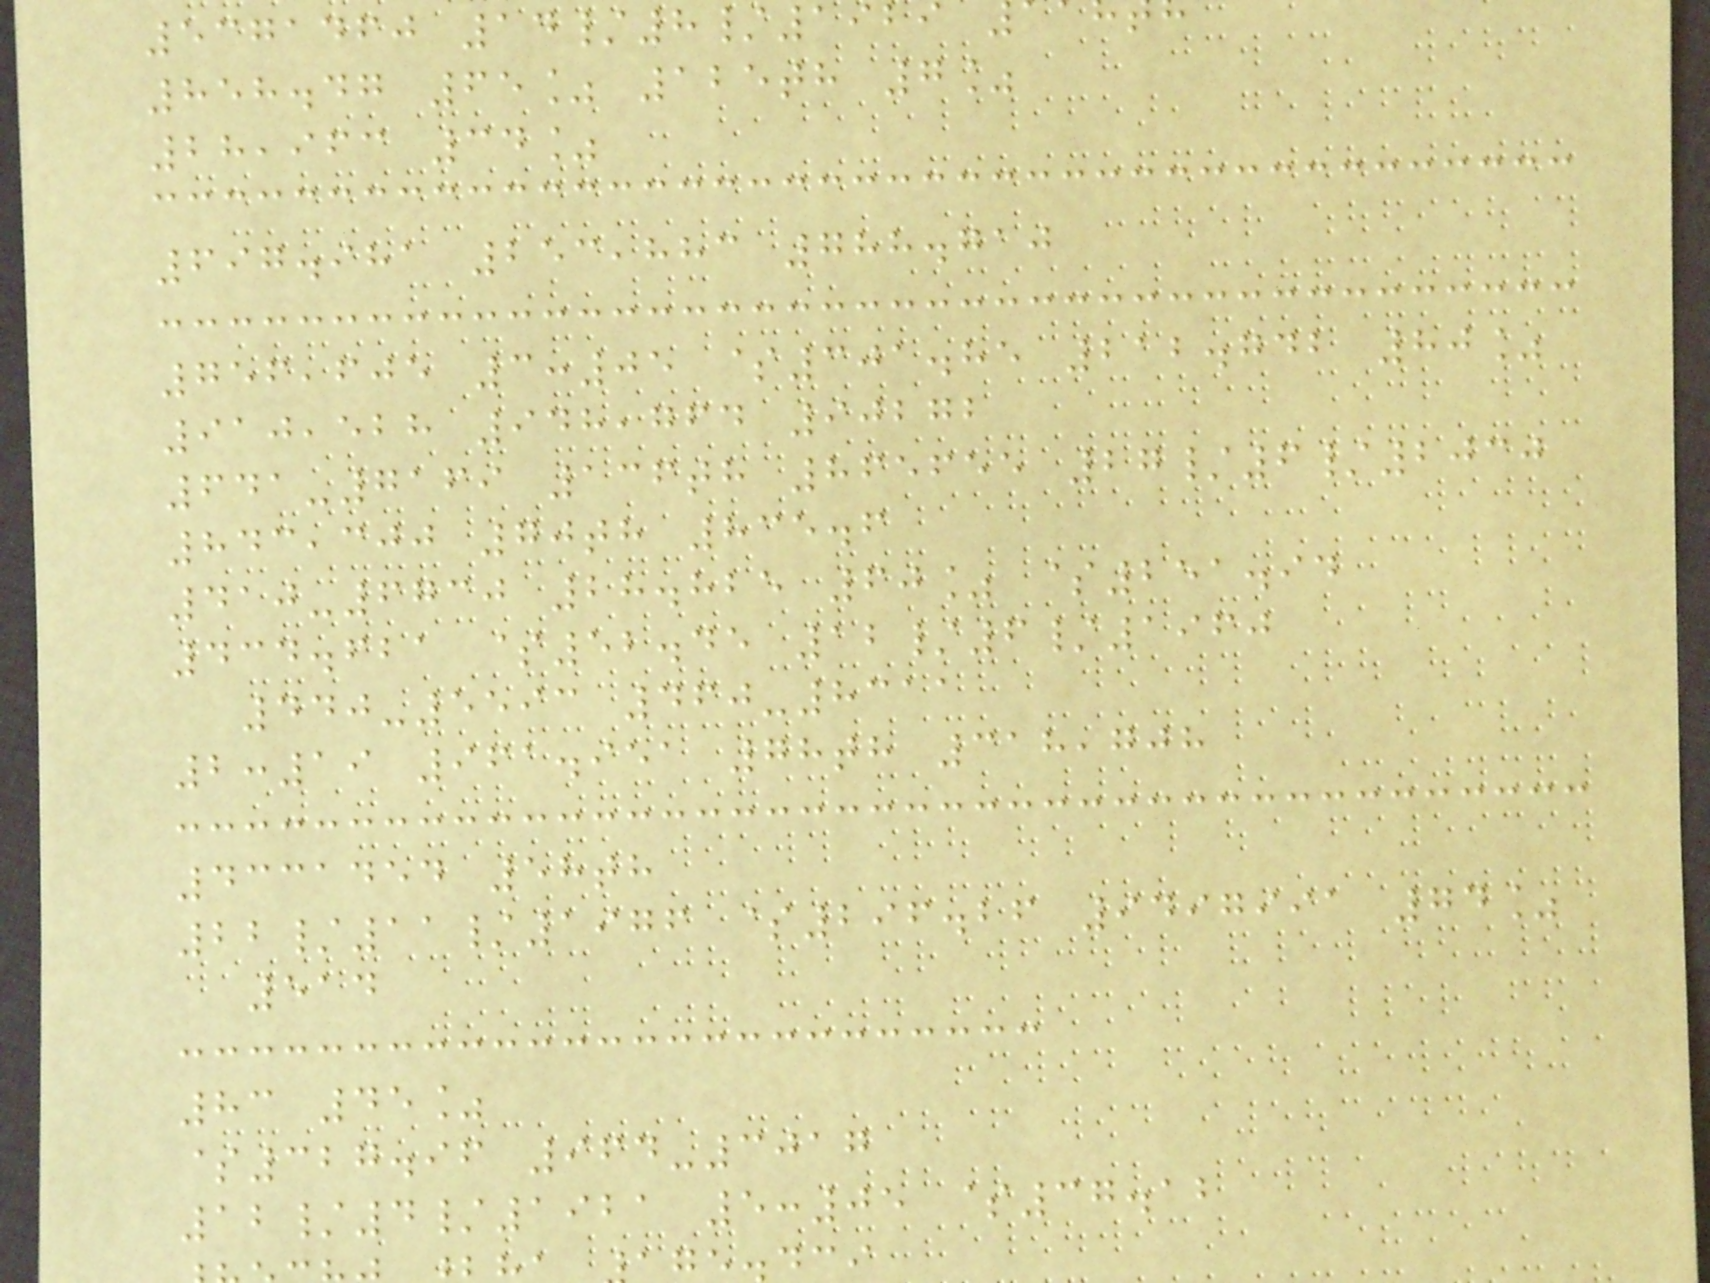5371460 14/8/1929
858.47 65% 125th 7%
28,963 34%
697.981 253,883 788.710
756,605 3:05 $301.85 212.742 80%
910,528 948,764 90272
641-7169 136th 865655 27/6/2030
843,300 70th 835.6
410-6730 28.825 60% $251.94
434.621 $52.45 12/6/1960
440-5593 460-8311
2:19 961.951 78th 318,708
4331454 58th
22/11/1976 $296.26 9497991 74%
514
83 45%
$327.96 964-3017
12/4/1921 5:05 $37.12
